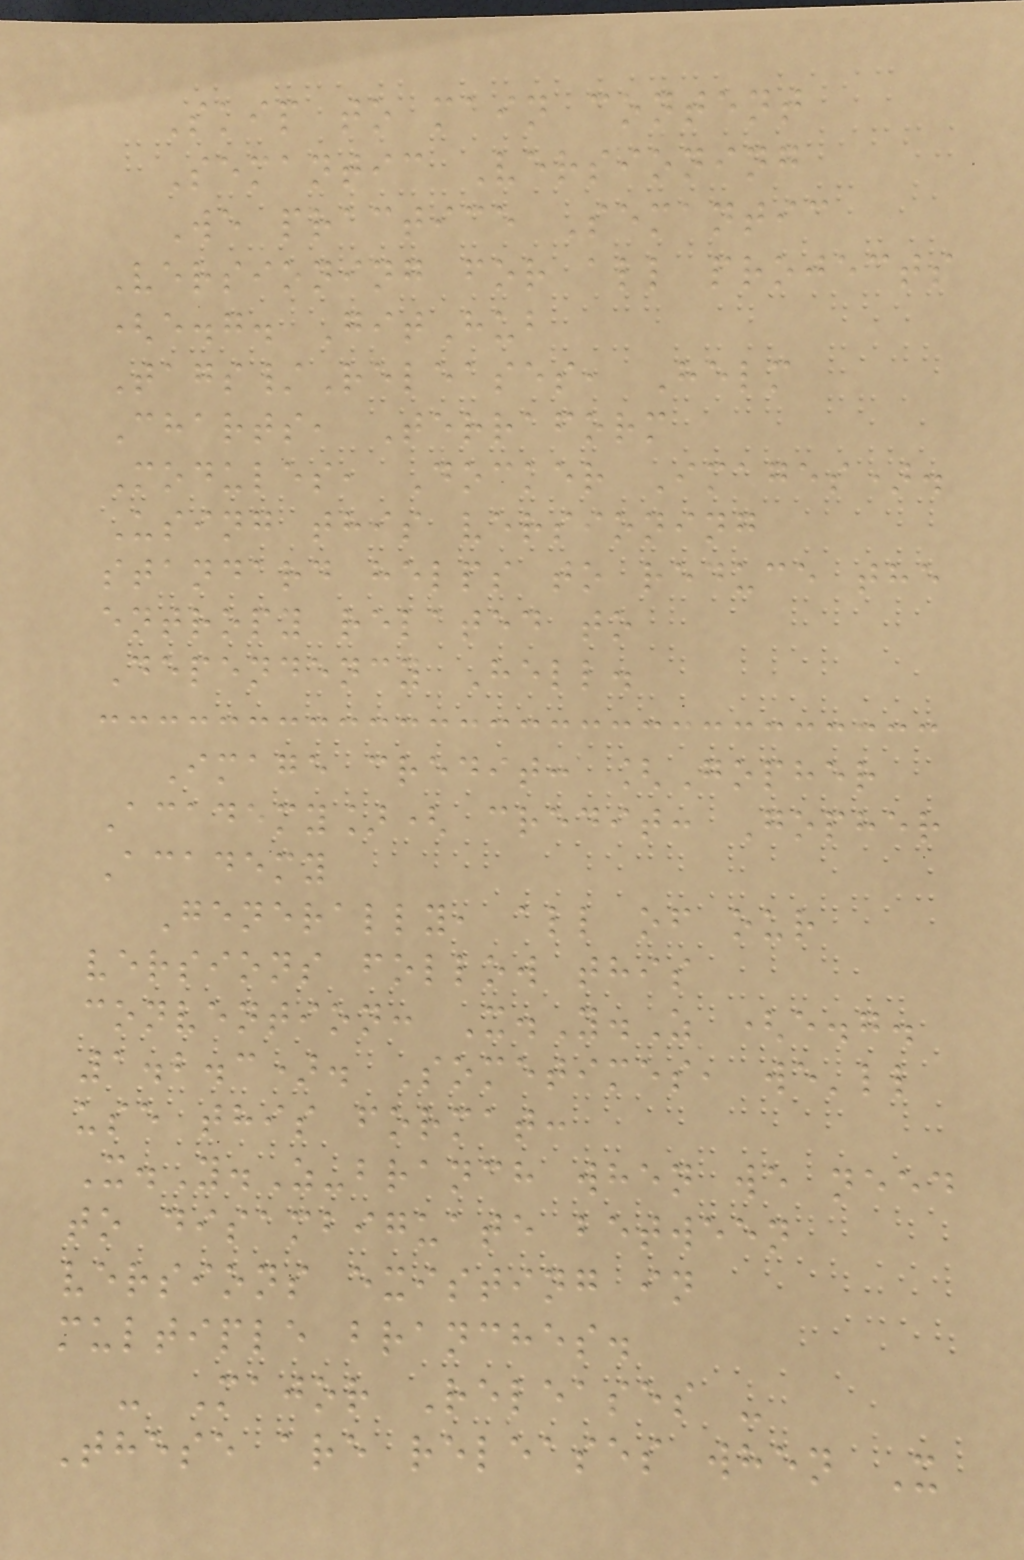Skip to main content
Semantic Versioning
We practice Semantic
Versioning for all projects
(e.g. GitHub
Tags/Releases, Helm
Charts, Terraform
Modules, Docker Images).
Using this versioning
standard helps to reduce the
entropy related to
Dependency Hell.
Image credit: [Gopher
Academy]( credit: Gopher
Academy
Generally, all of our
versions follow this
convention: X.Y.Z (e.g.
1.2.3). Sometimes, we'll
use this format:
X.Y.Z-branch when we need
to disambiguate between
versions existing in
multiple branches.
- Major Releases -
These are releases when X
